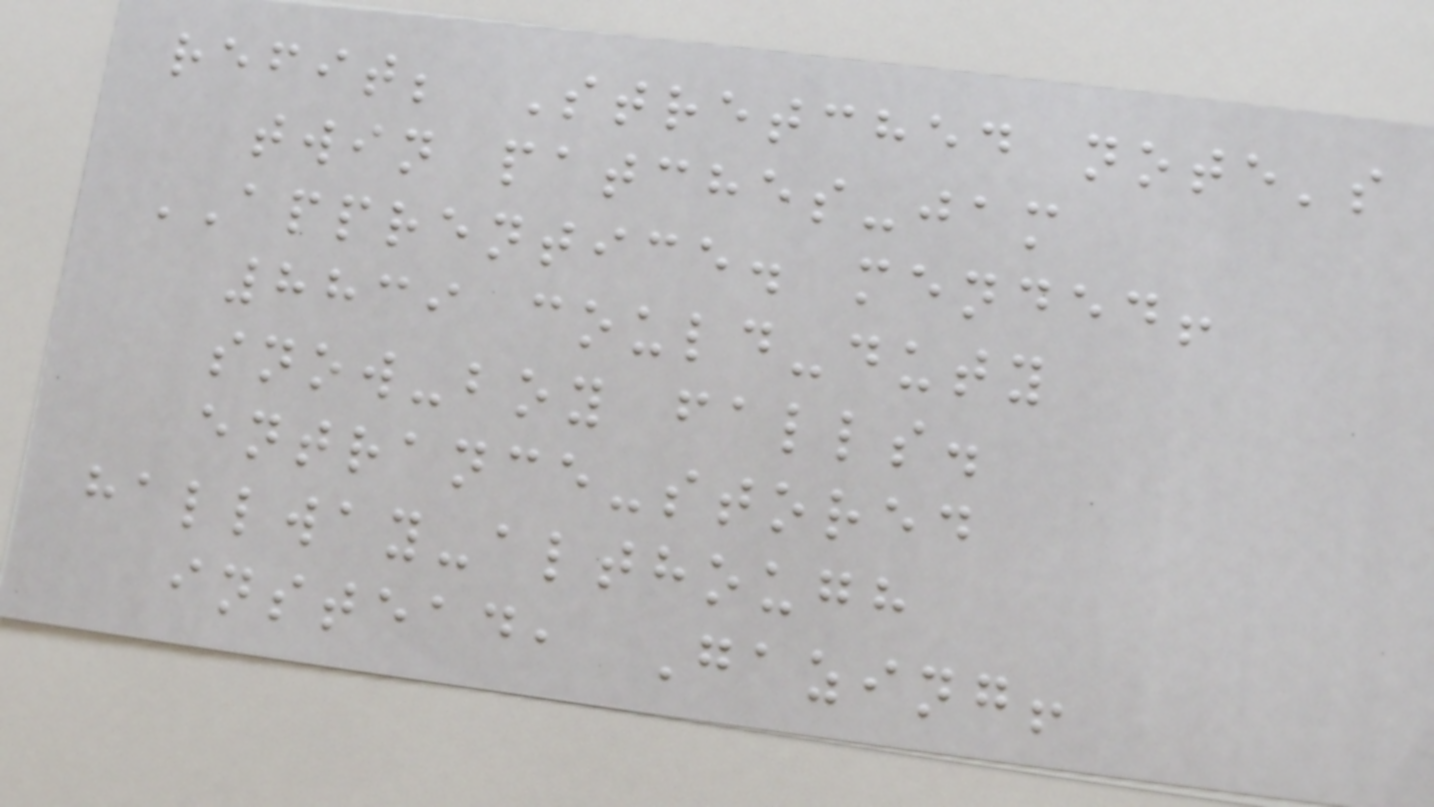refit; Stretched note's
twin patches-jam
APPRENTICE. mended!
8839 could-duty
snow-boy falls.
entrance-stored
hallway-although
instead, Gazing!
